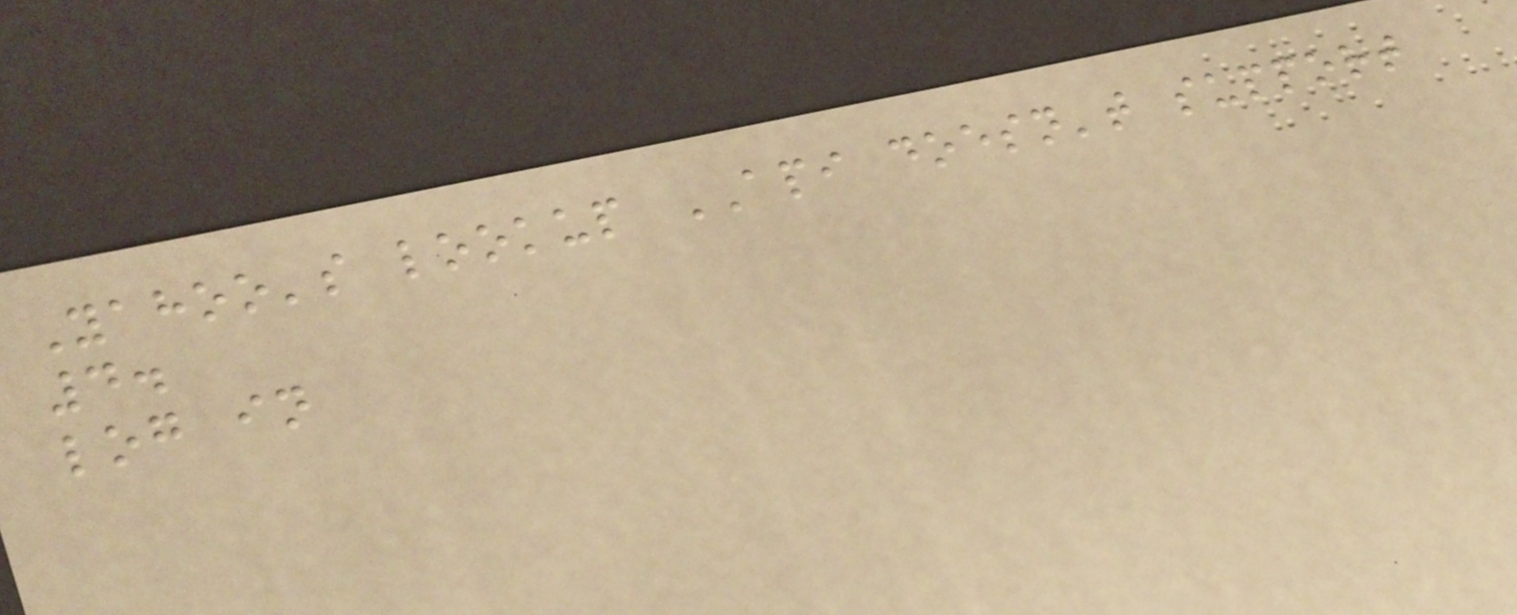Yahoo's lookup API doesn't support
4.
log in
